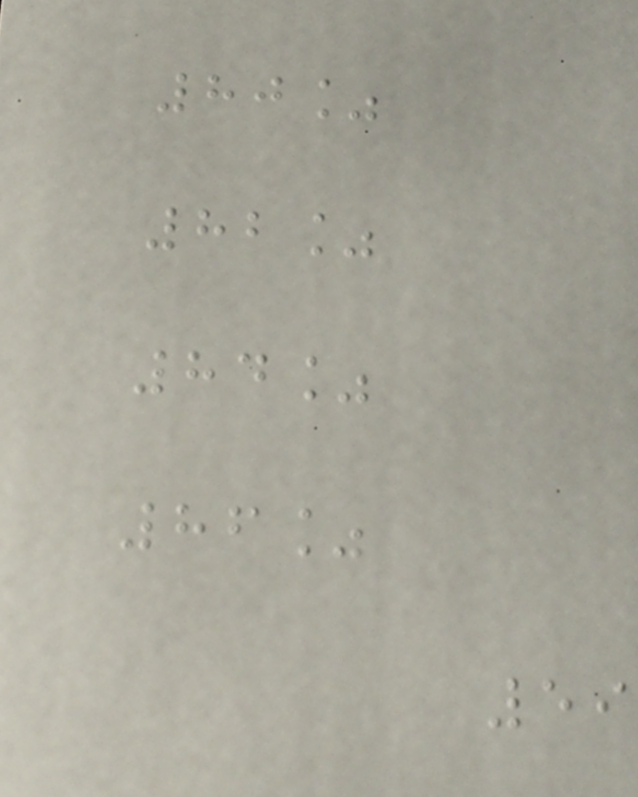80%
82%
84%
86%
59
